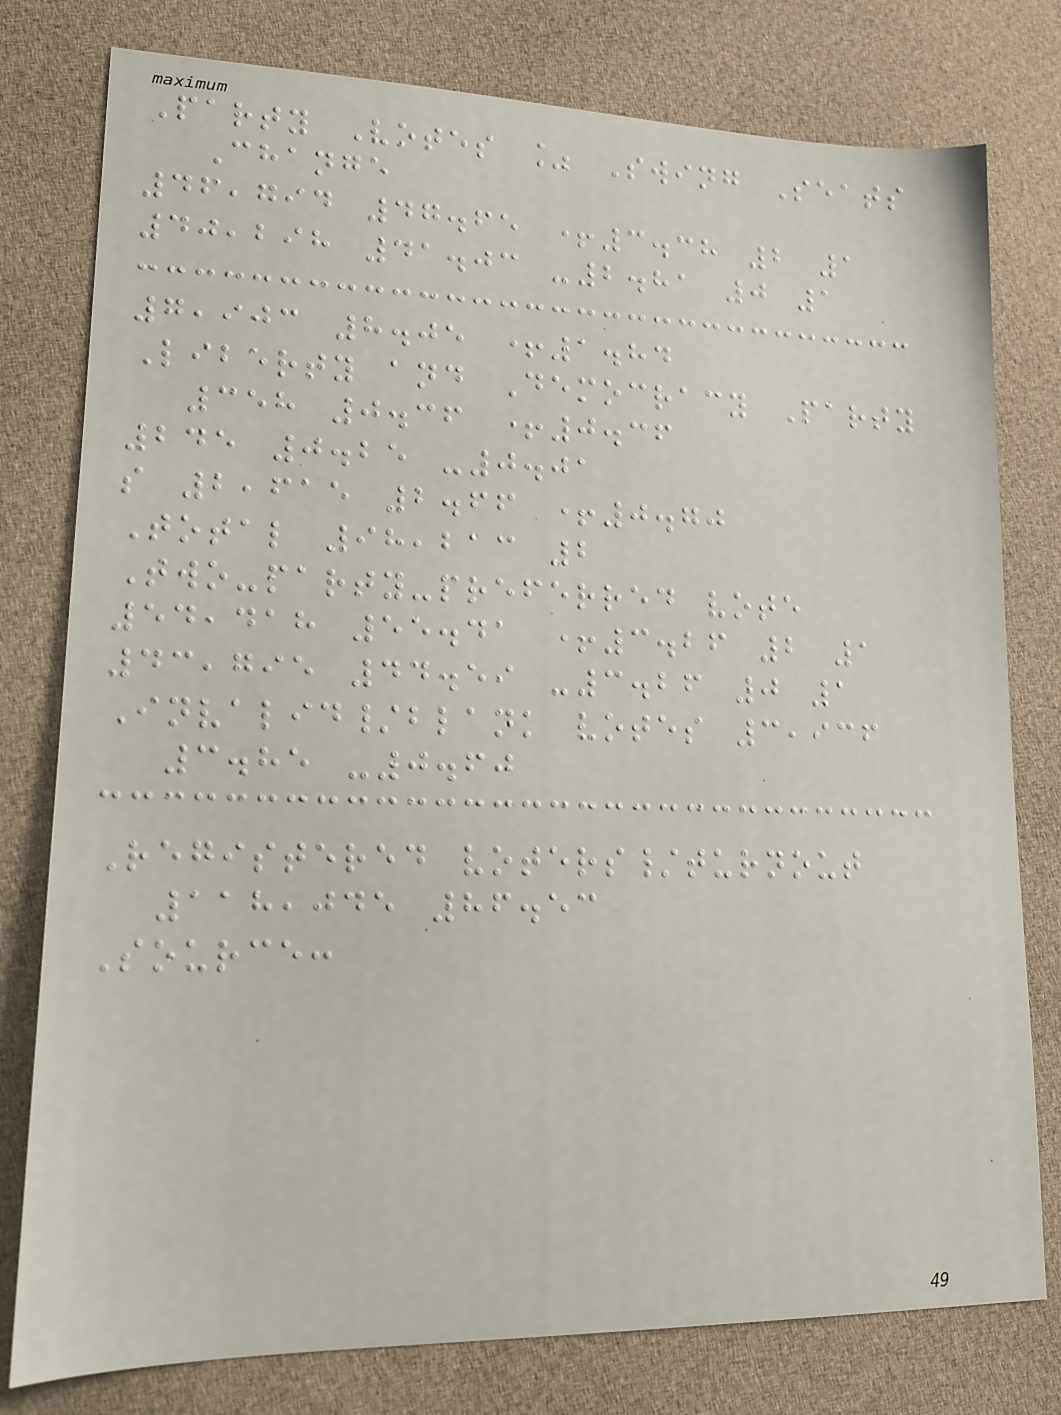Party Votes % Swing Seats
Change
46,794 47.65 +3.38 2 1
40,298 41.03 -2.81 0 1
7,903 8.05 +1.84
Liberty and Democracy Party
358 0.36 +0.36
245 0.25 -0.01
s 2,615 2.66 +0.70
Total 98,213 2
Two-party-preferred vote
54,418 55.41 +3.26 2 1
43,795 44.59 -3.26 0 1
Invalid/blank votes 3,936
3.85 -0.60
Registered voters/turnout
118,045 86.53
Source:
